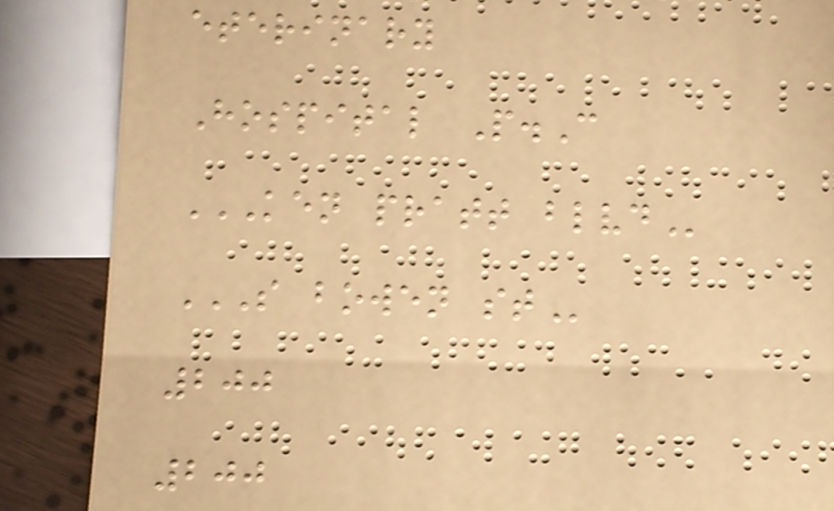eterinary
Hospital P.C
KEN PRATT BLVD
S BOWEN ST
200
200
